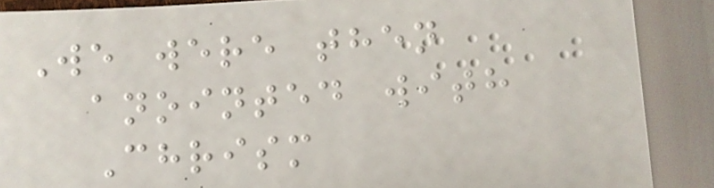We were then
anointed with
Chrism
